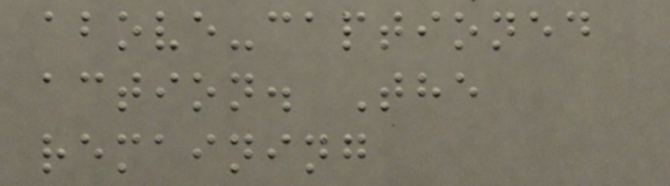above-captioned
action. The
remaining
